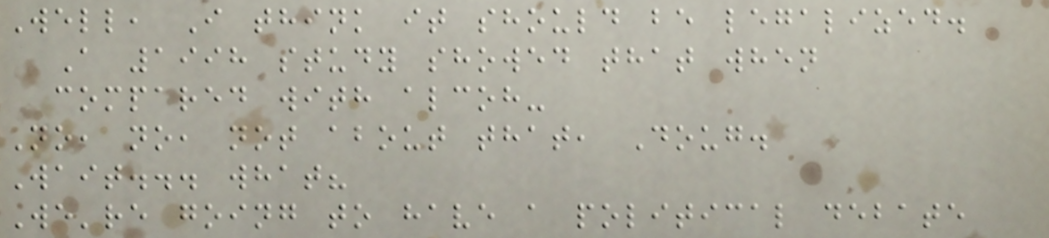Well, I think it should be legalized.
A 1998 study showed that when
compared with alcoh-
No, no, not about that, Doug.
Wait... what?
We're going to have a political debate
